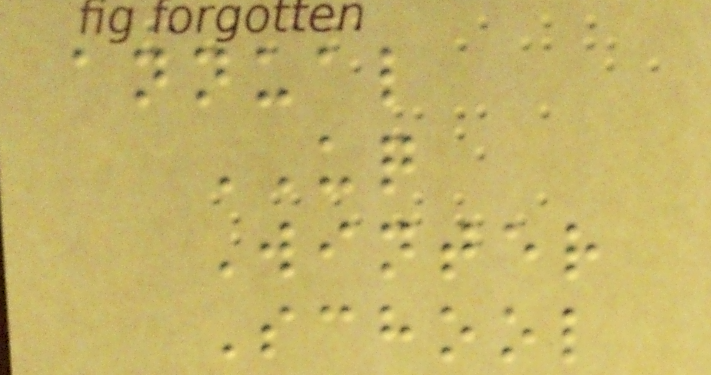annual
UQ
Winter
School
